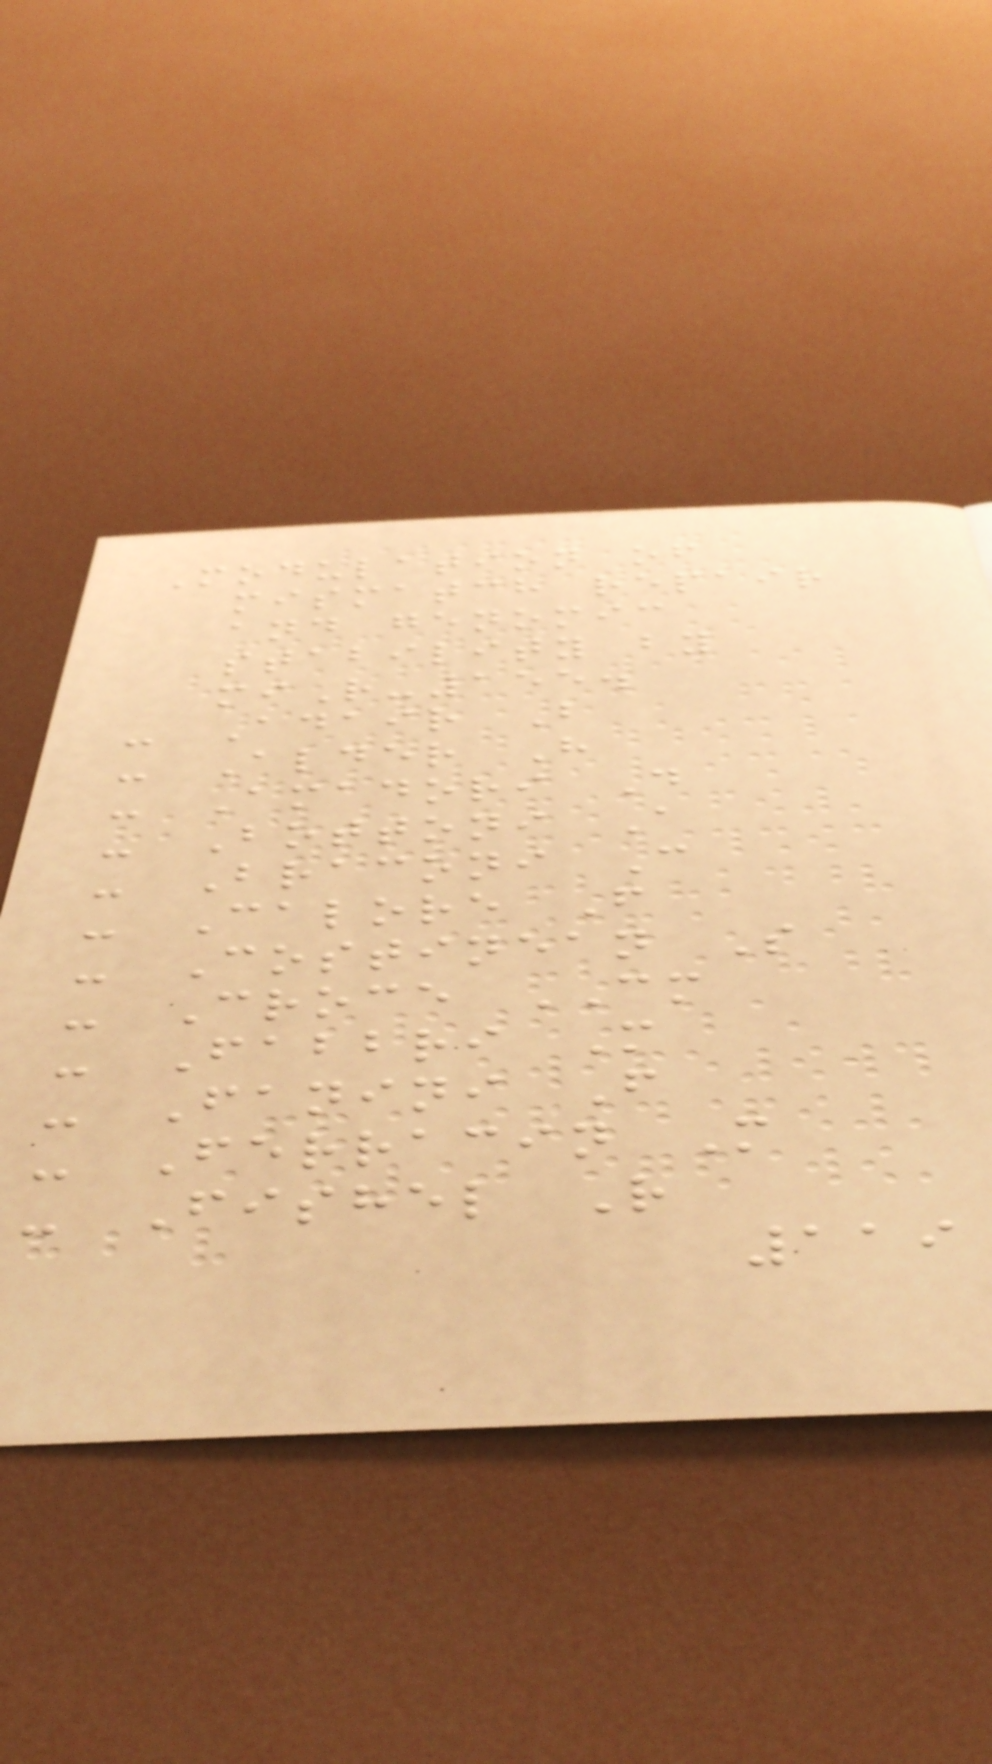Modulation of
mismatch repair
and genomic
stability by
miR-155.
- Adair B
- Alder H
- Amadori D
- Bottoni A
- Braconi C
- Calore F
- Costinean S
- Croce CM
- Fabbri M
- Fanini F
- Ferracin M
- Fishel R
119
